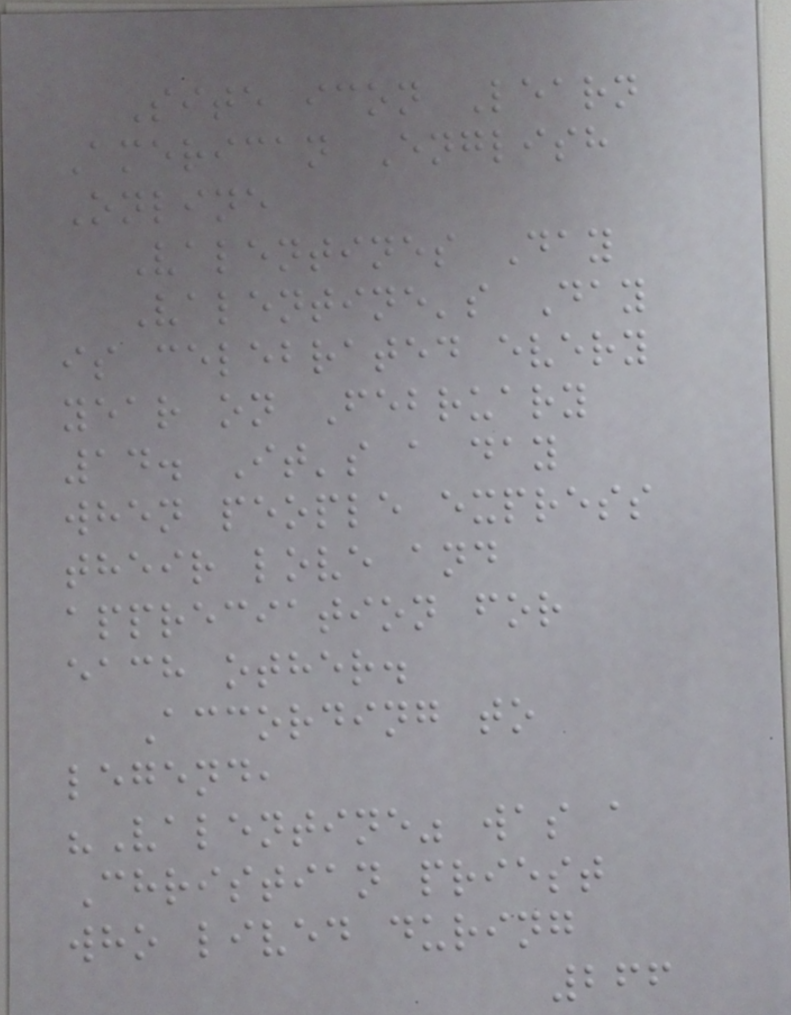Site icon Learn
American English
Online
Valentines Day
Valentine's Day
is celebrated every
year on February
14. It's a day
when people express
their love and
appreciation for
each other.
According to
legend,
"Valentine" was a
Christian priest
who lived during
266
